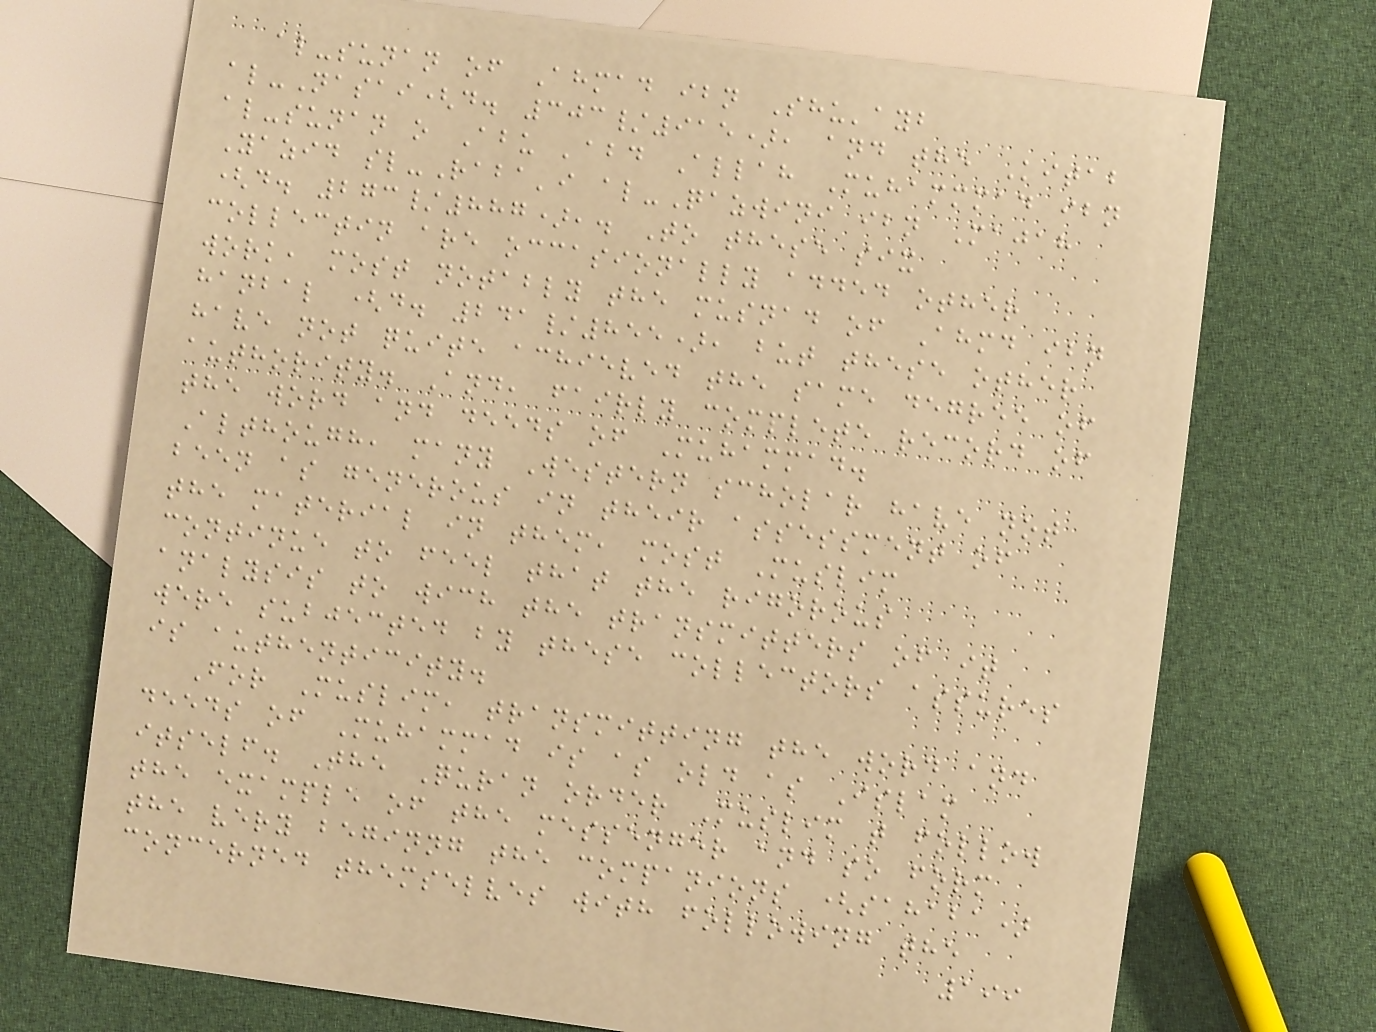al-sunan of Ahmad ibn Shu'ayb
al-Nasai(d. 303/915), and the Kitab
al-sunan o Abu 'abd Allah Muhammmad ibn
Yazid sl-Raba'i al-Qazwini ibn Majah
(d. 273/887),. To these six
collectin are occasionally added other
work, most notably the musnad of Ahmd ibn
hanbal (d. 241/855), but these other
have not quite achieved the same degree of
authority. And, fairly complete record of
the word and deeds of Muhammad.
Although, many Western scholar have not
been as generous in their assessment of
the material in them, most Muslim
continue to feel that the rigorous
analysis to wich the transmitters of it
were subjected by these collectors assures
is authenticity.
For Muslim, transmitting the word and
deeds of Muhammad is as old as Islam
itself. The Quran order Muslim t follow
the example of the messenger and so form
the very beginng the companions (sahaba)
concerned themselves with following the
199
